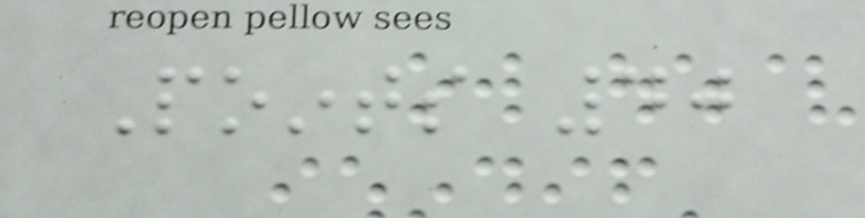Points 40
